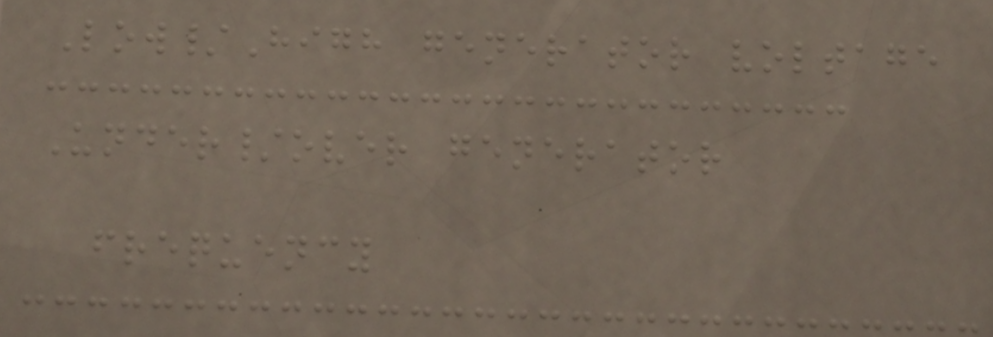Low/High generator voltage
Under/over generator
frequency
